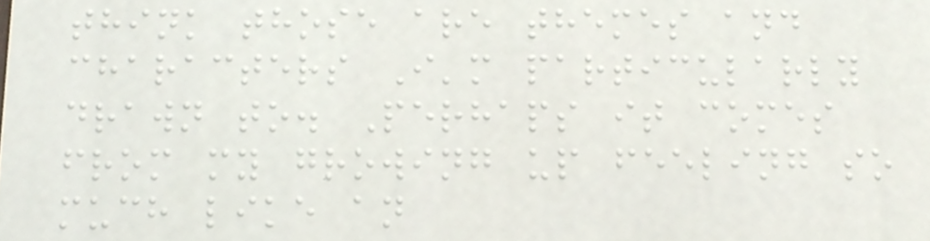think those are themes and
characters I'm particularly
drawn to. Perhaps it comes
from my growing up feeling so
much like an
